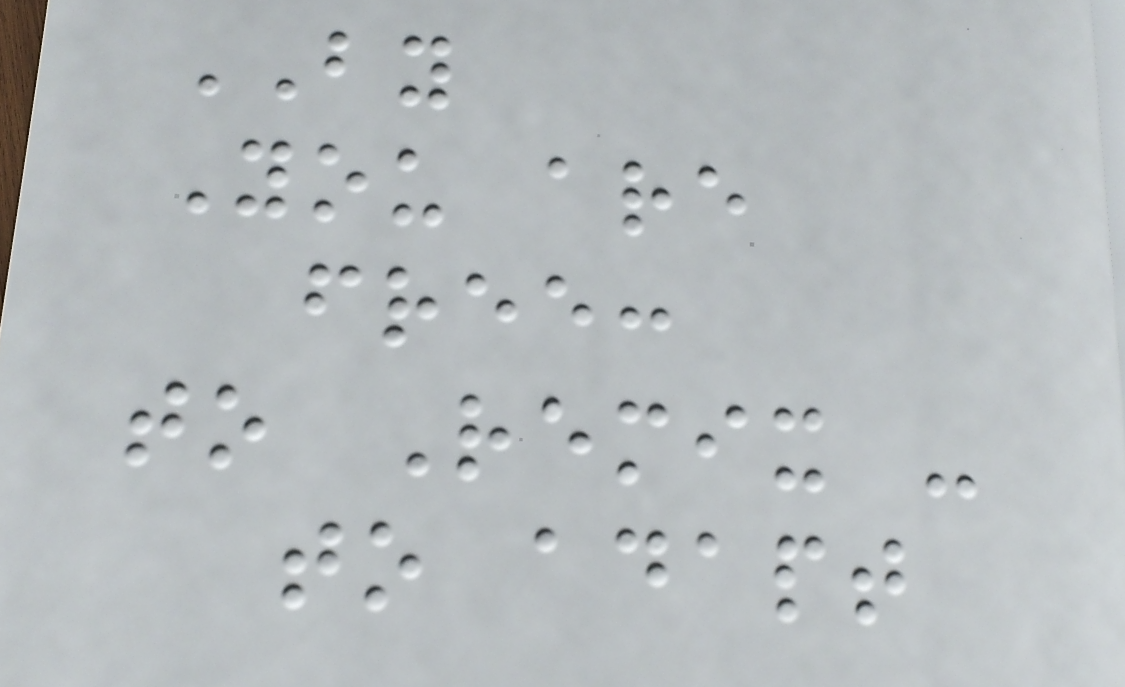BY
You are
free:
to Remix -
to adapt
